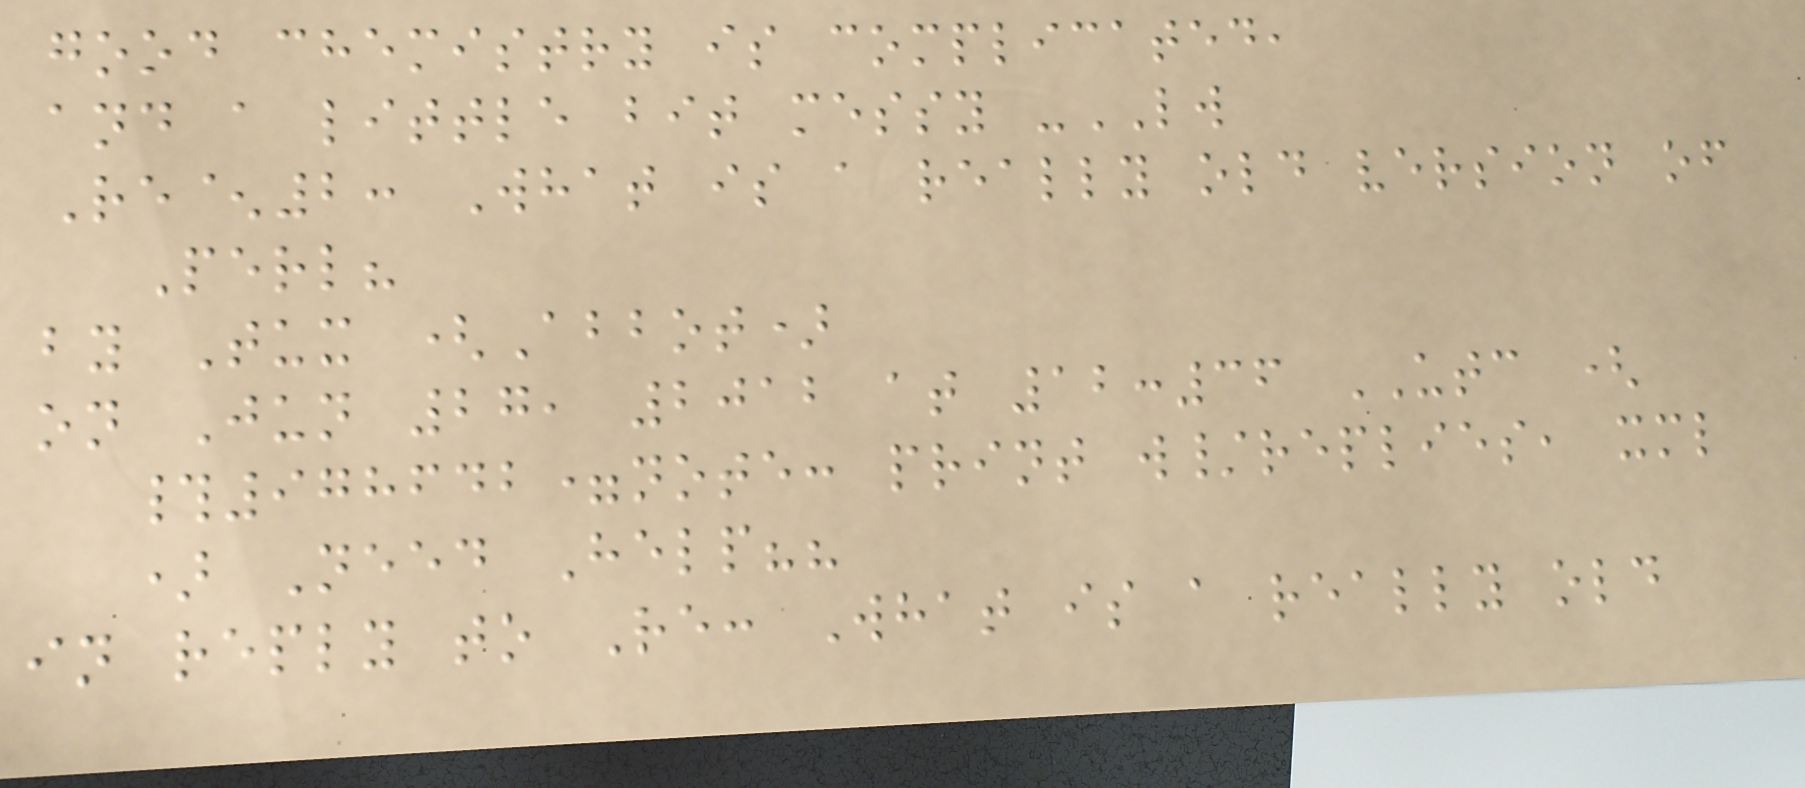good chemistry is complicated,
and a little bit messy -LW
Re^2: What is a really old version of
Perl?
by Tux (Abbot)
on Jun 27, 2012 at 12:36 UTC (
#978642=note: print w/replies, xml
) Need Help??
in reply to Re: What is a really old
